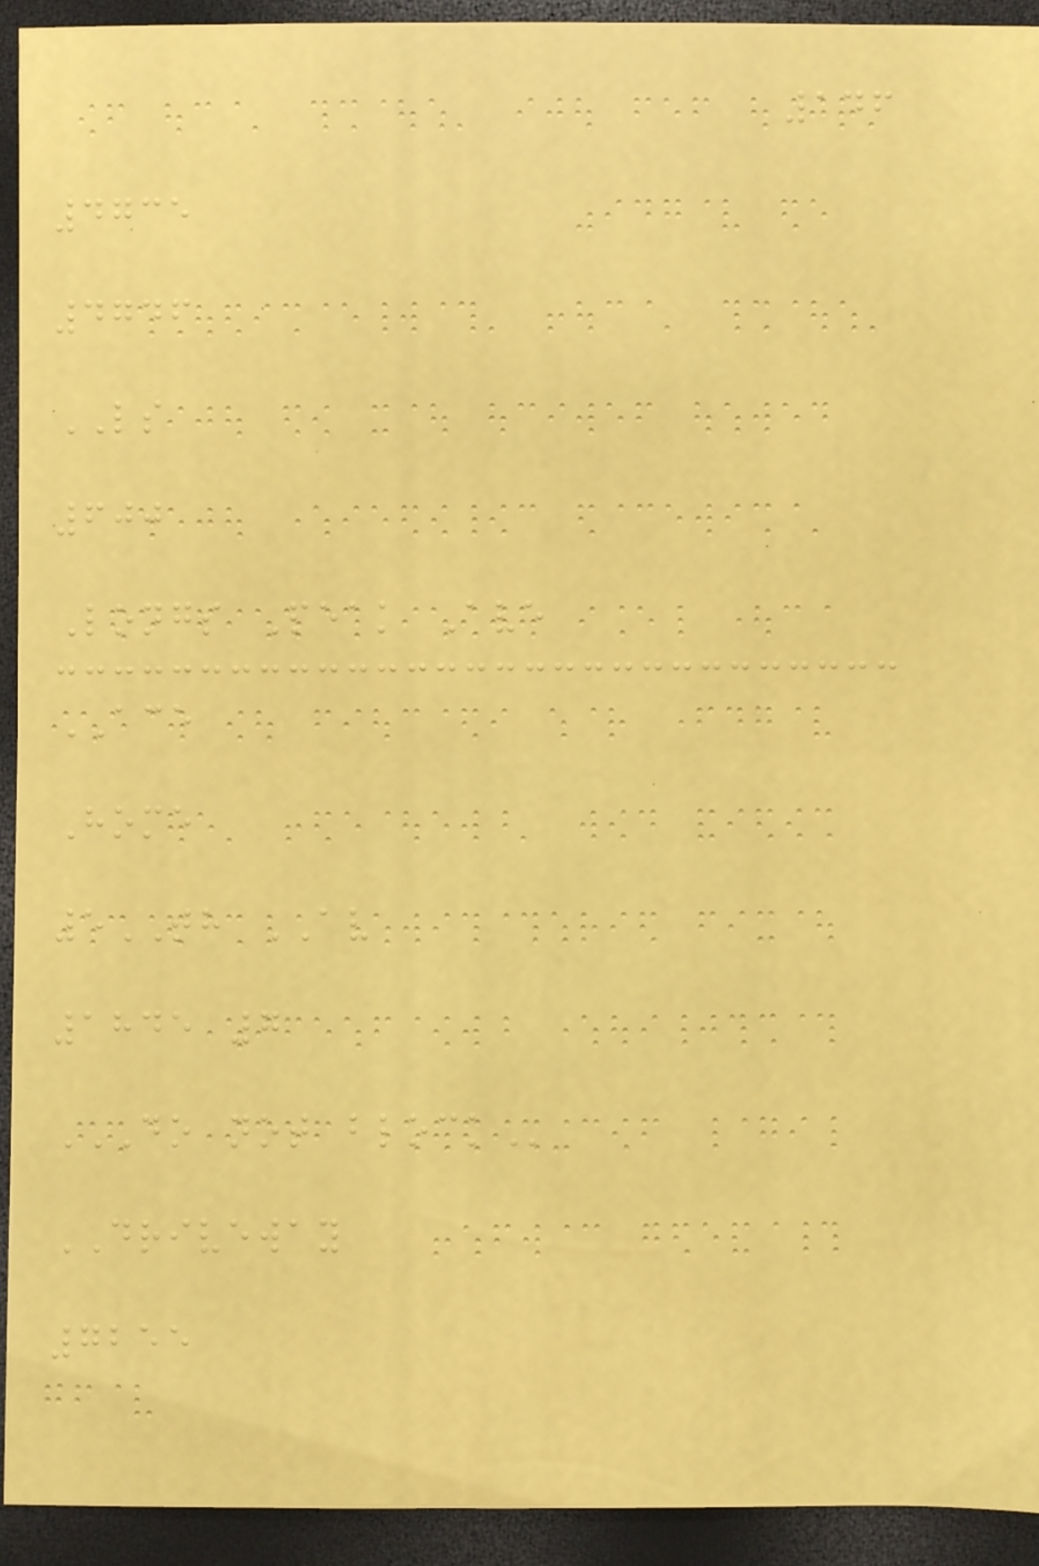146
4735
4746
LS
600
Longs Peak Ave
ACE
Home
5TH AV
1845 7
DO NOT BLOCK
DRIVEWAY
7255
